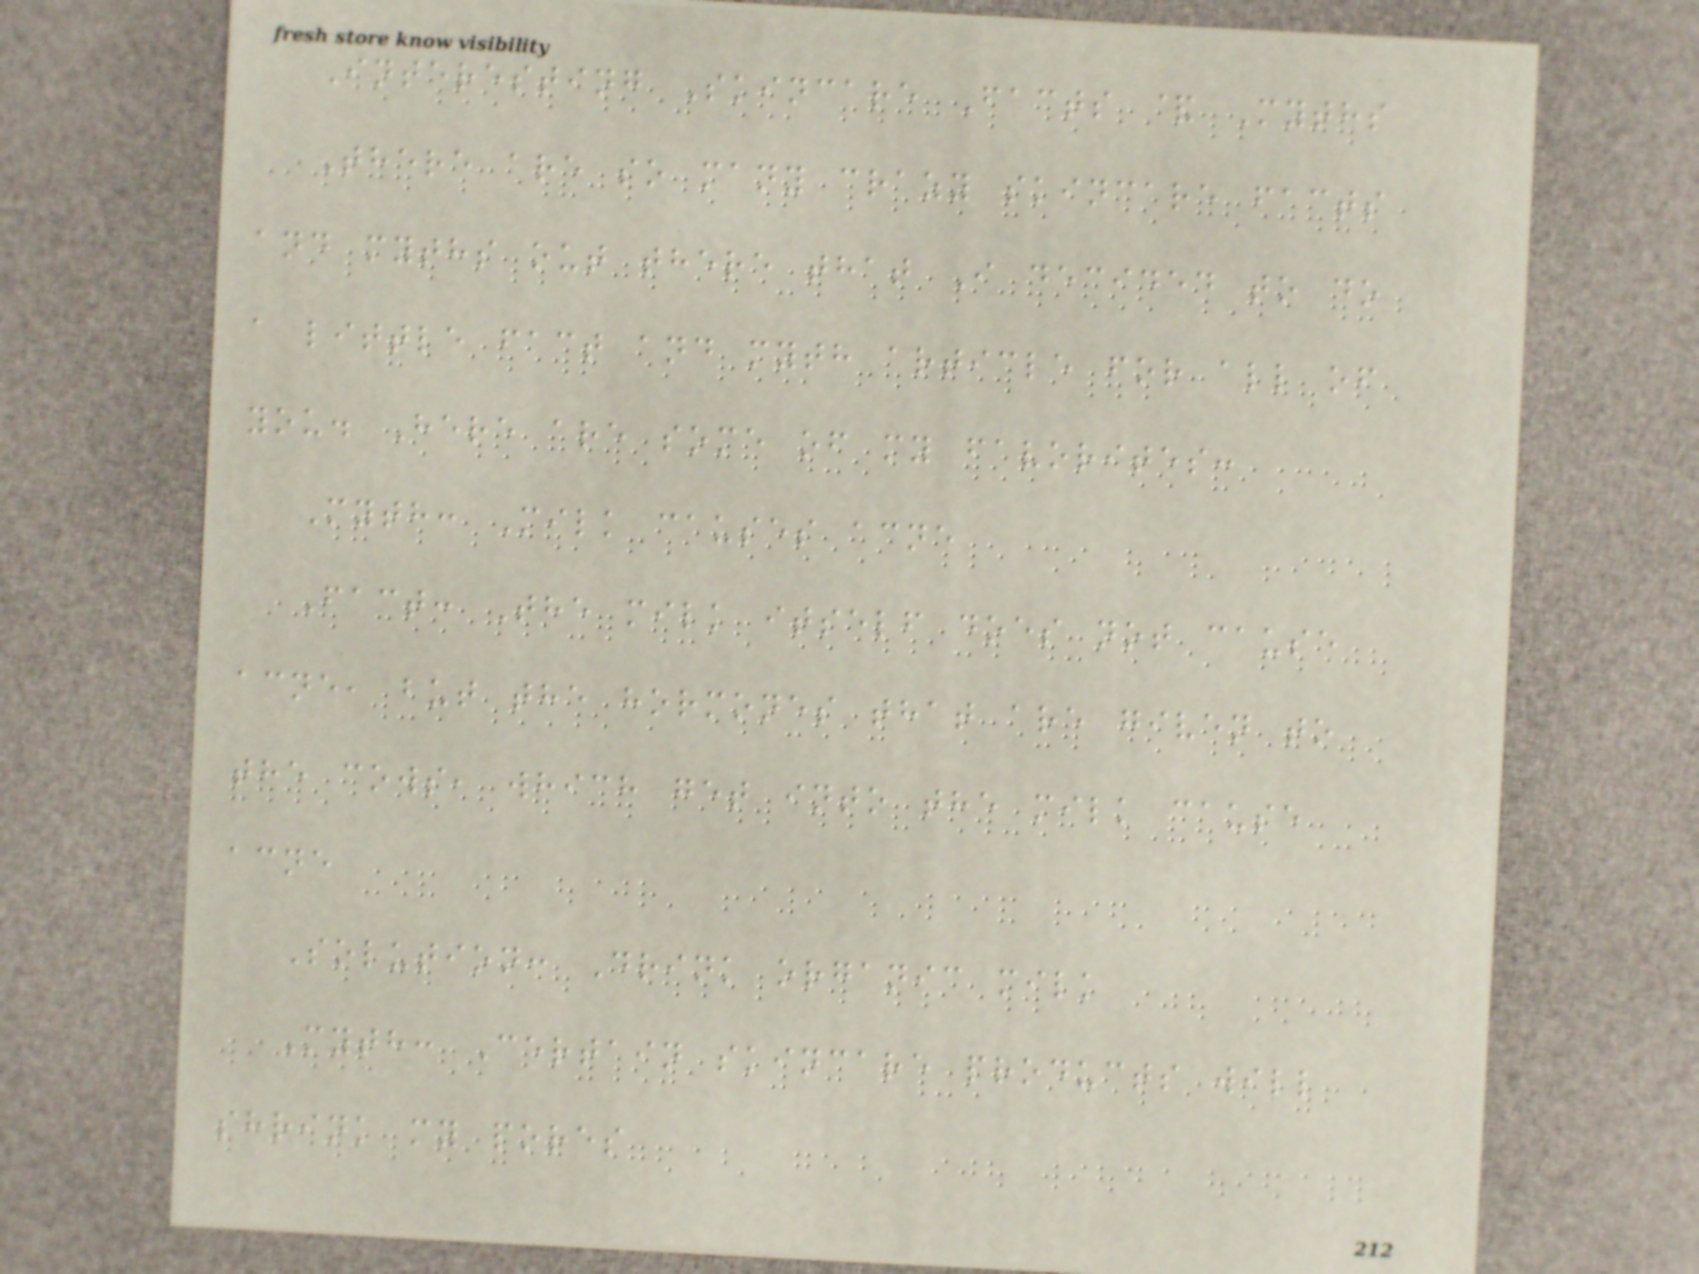Interesting Skincare Facts & Myths
There are so many crazy skincare facts
and myths out there that I decided to do
a little fact and myth article for all of
you. Here are some of my favorites:
Myth: Milk causes acne
Fact: The milk itself does not cause
acne, but the hormones that are given to
the cows, which get into the milk cause
acne
Solution: Drink organic milk
Myth: Certain skincare products will
shrink my pores
